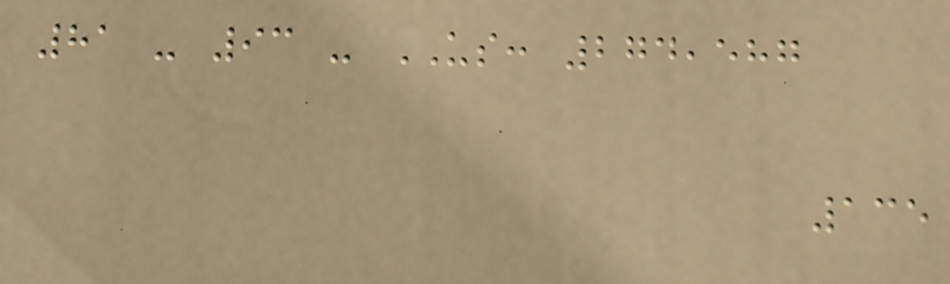81 - 93 - US: 274,587
135
